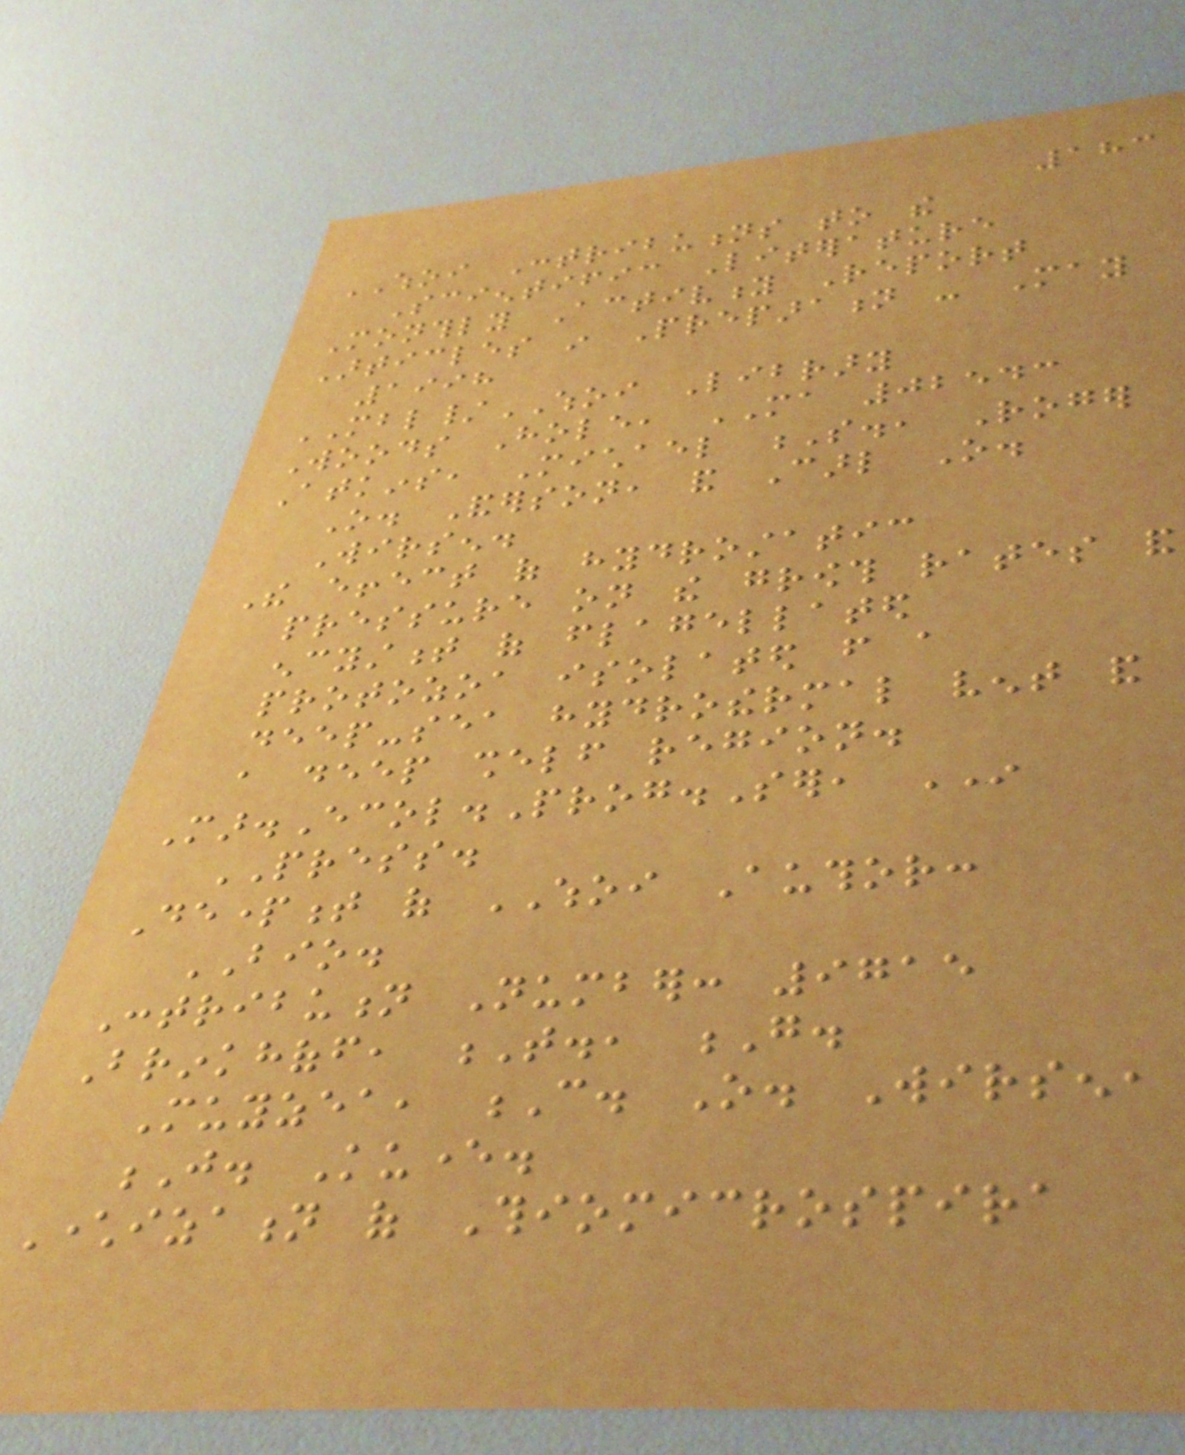183
WHOI Contributions to the
Scientific Literature
Monthly Activity Report
Articles in Preparation - May
1998
MBL/WHOI Library
Woods Hole, MA 02543
Atkins, Michael S., Roger
O. Anderson, and Carl O.
Wirsen.
The effect of hydrostatic
pressure on the growth rates and
encystment of flagellated
protozoa isolated from a
deep-sea hydrothermal vent and
a deep shelf region.
Mar.Ecol.Prog.Ser, IN
PRESS.
Department of WHOI Author:
BIO.
Contribution Number: 9715
Brinkhoff, T., G.
Muyzea, C. O. Wirsen,
J. Kuever.
Characterization of Thiomicrospira
